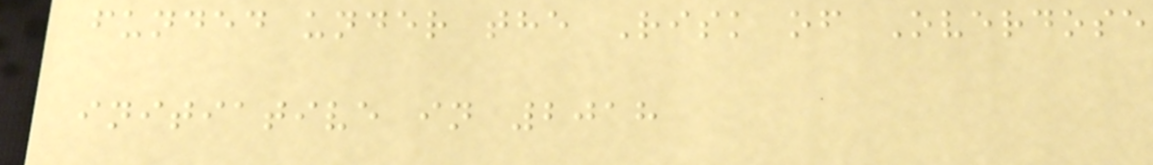funded under the Risk of Overdose
initiative in 2018
